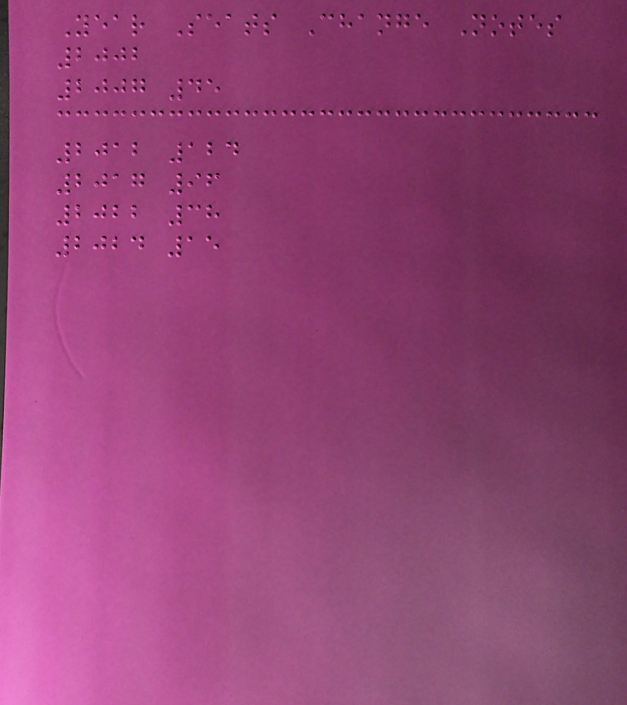Year Seats Change Notes
2002
2007 45
2012 124
2017 96
2022 38
2024 15
